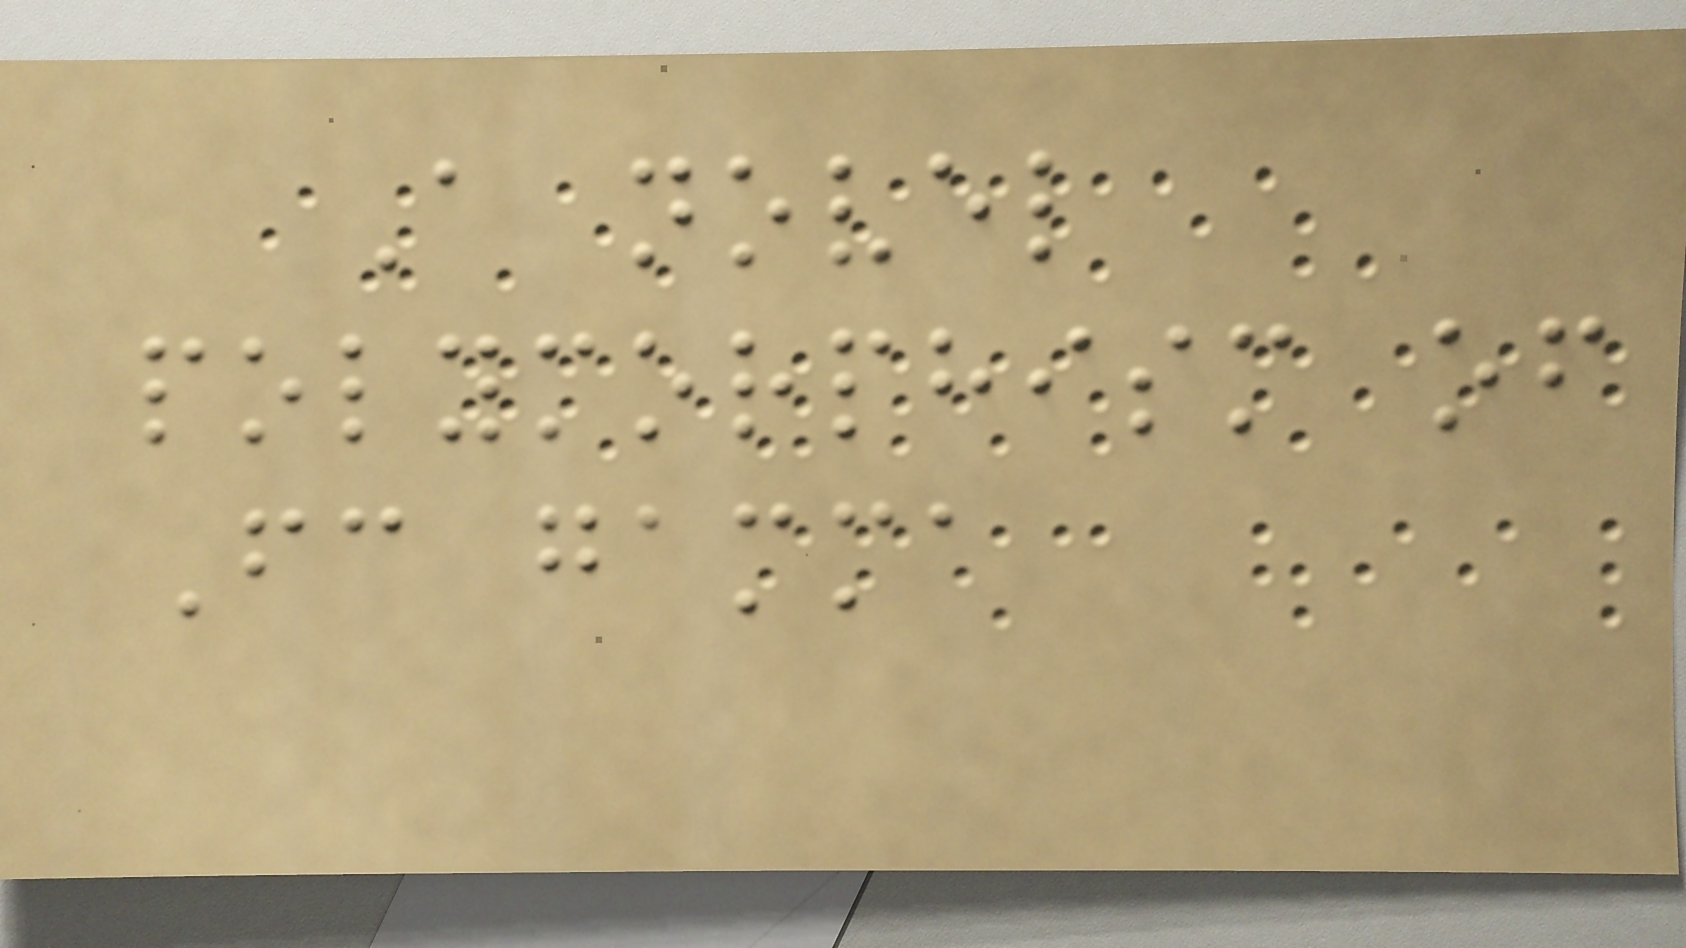A novel
polymorphism of
Fc gamma
